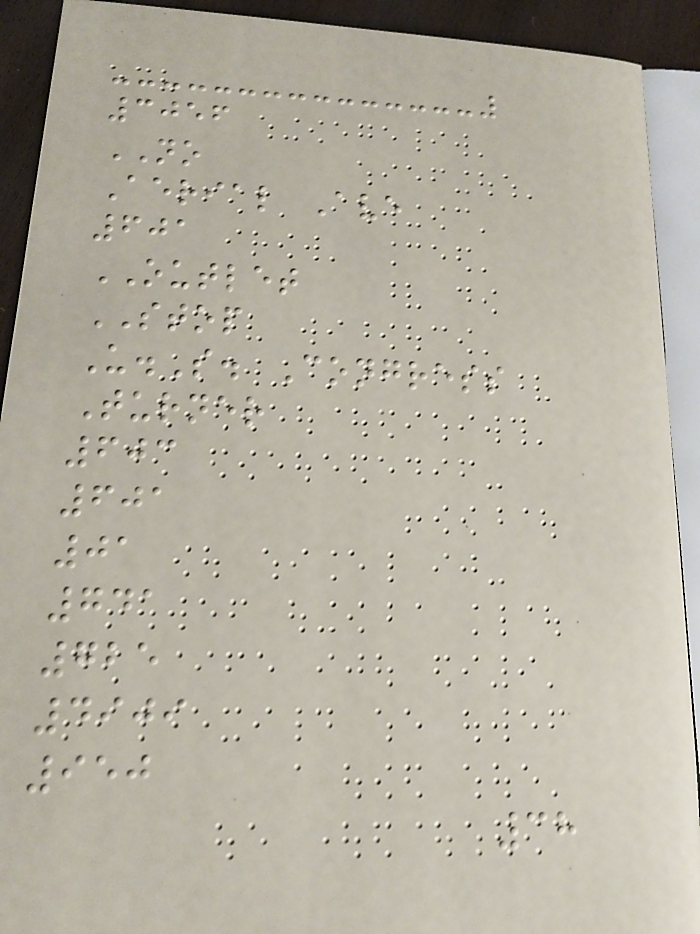3056
NO
Aerial Ave
601
OUTLET
STOP
U.S. Congress
Turner
603
601
01
741
725
4909
950
38
